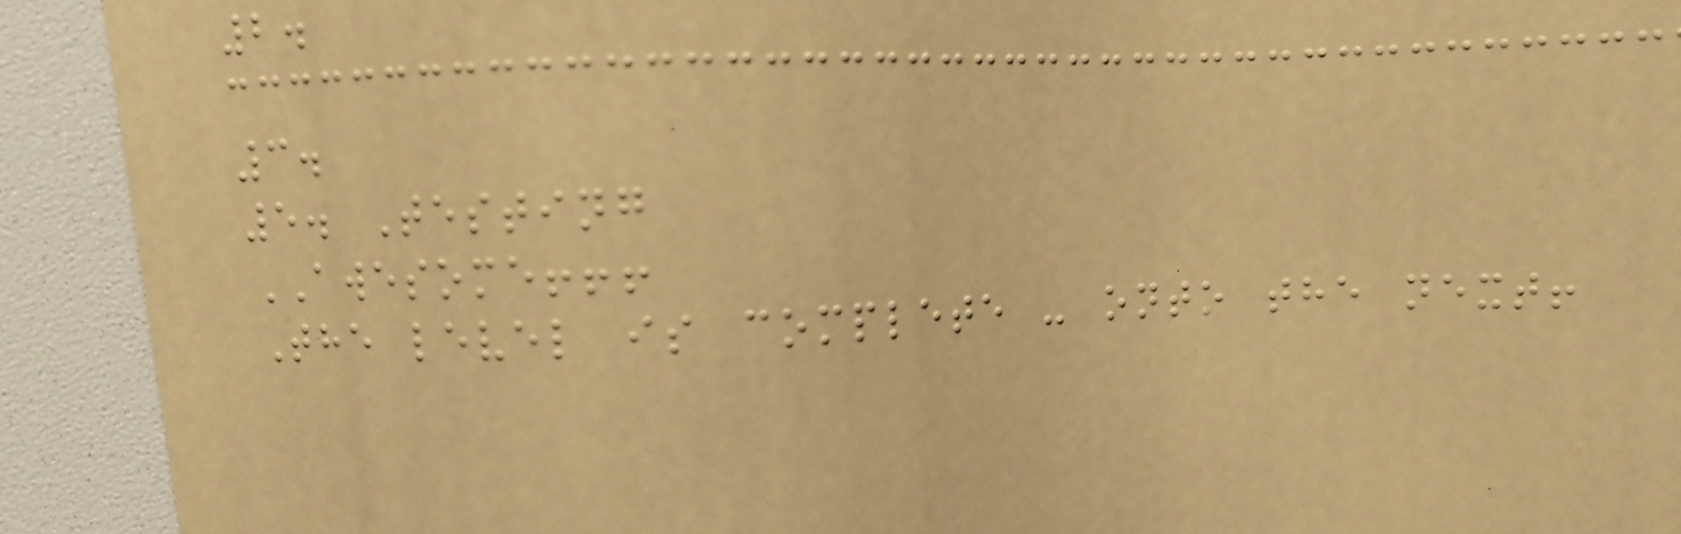2.
3.
5. Testing
AWESOME!!!
The level is complete - onto the next!
